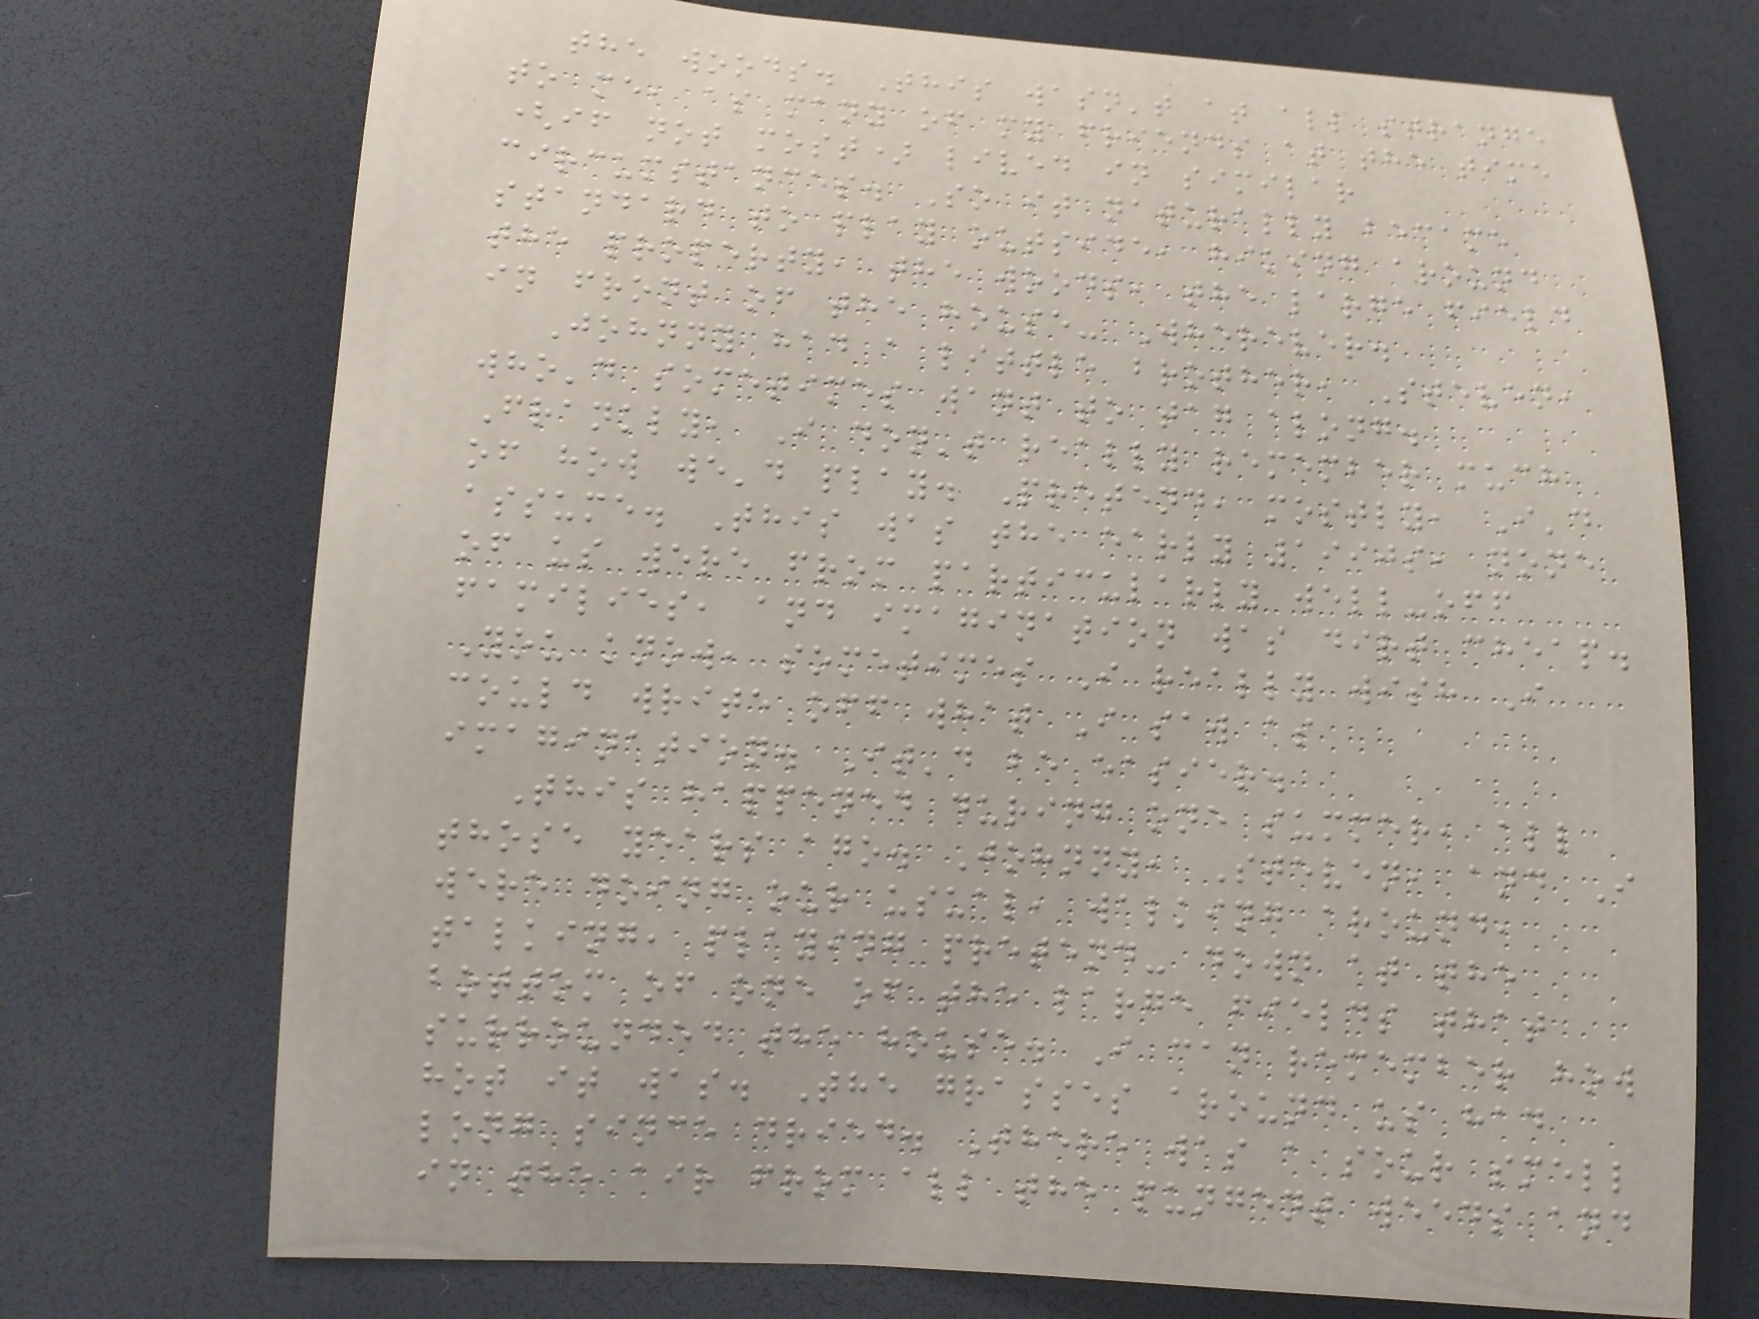the woods. This wasn't at all strange
to me, as many of my friends at the time
(if not most) lived in similar
circumstances. So it naturally became
standard to play outside, hiking around
the property, the woods, the large field
in front of the house- Wherever.
Johnny had a little brother, Steven,
who'd sometimes want to tag along.
Frankly, I don't really remember much
of how we'd play. Pretend, mostly, I'd
assume. This was the early 1990s, none
of us were from particularly well-off
families, and imagination was dirt cheap.
You know, sometimes I really wish I
could write off what I saw as
imagination. It'd be easier.
This happened during one summer, all
those years ago. Johnny, Steven, and I
were doing our usual, walking around,
talking, playing pretend- down at the
bottom of one of the large fields that
surrounded the house. I can remember how
hot it was. The grasses around us had
long since dried. There was a sour smell
in the air from all the pungent weeds and
